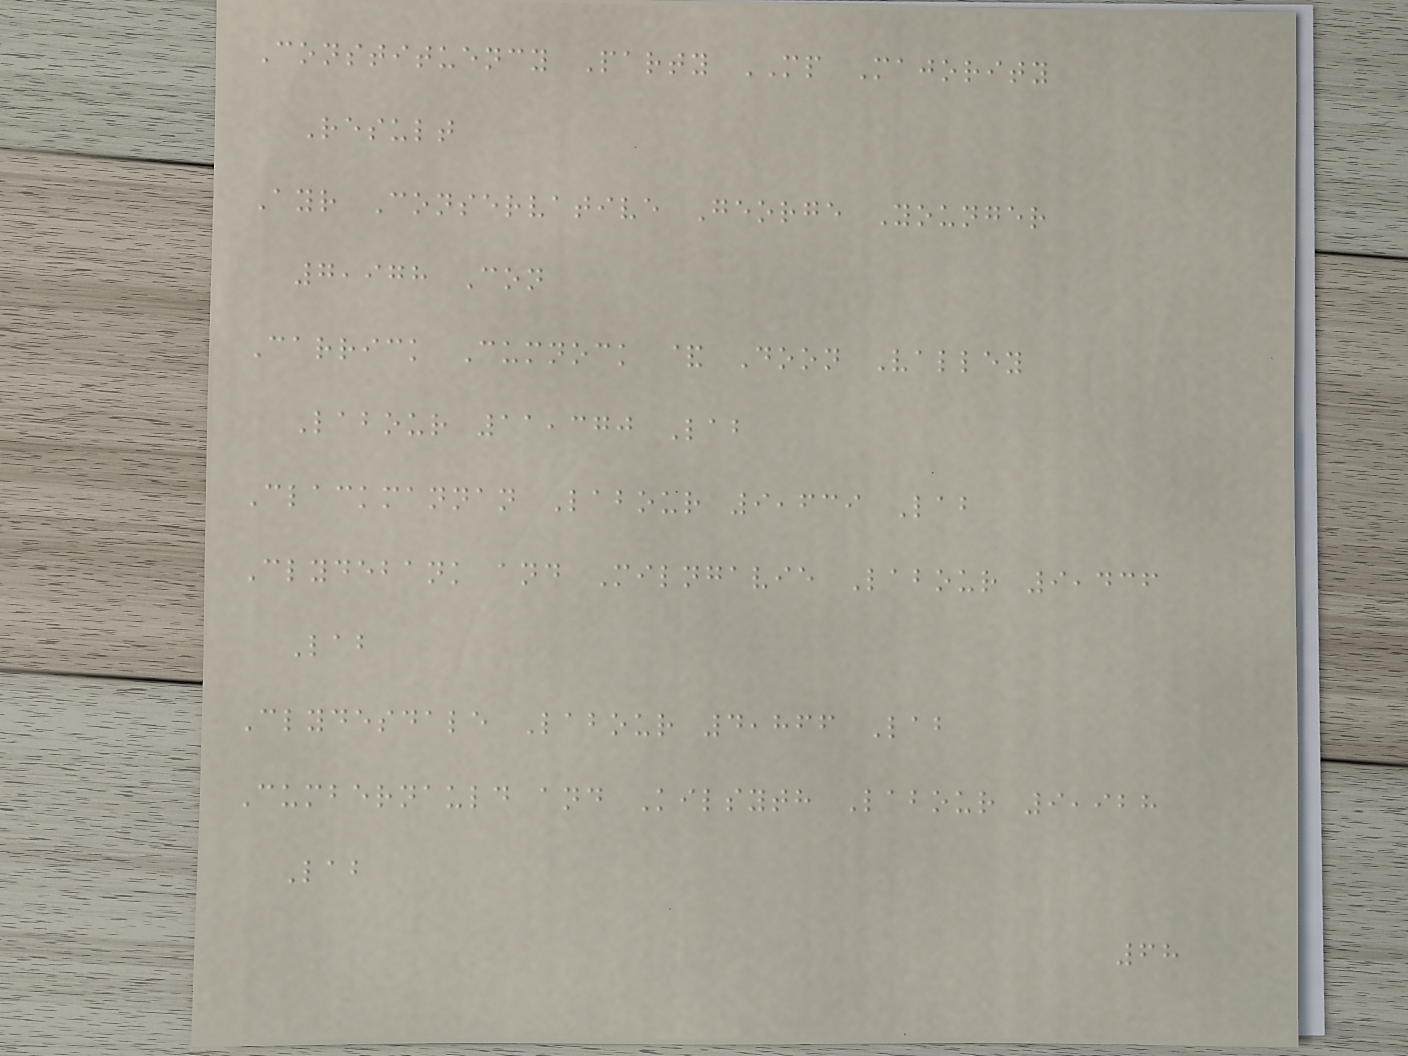Constituency Party MP Majority
Result
Ayr Conservative George Younger
7,978 Con
Carrick Cumnock & Doon Valley
Labour 11,370 Lab
Clackmannan Labour 9,639 Lab
Clydebank and Milngavie Labour 9,436
Lab
Clydesdale Labour 4,866 Lab
Cumbernauld and Kilsyth Labour 9,928
Lab
68
